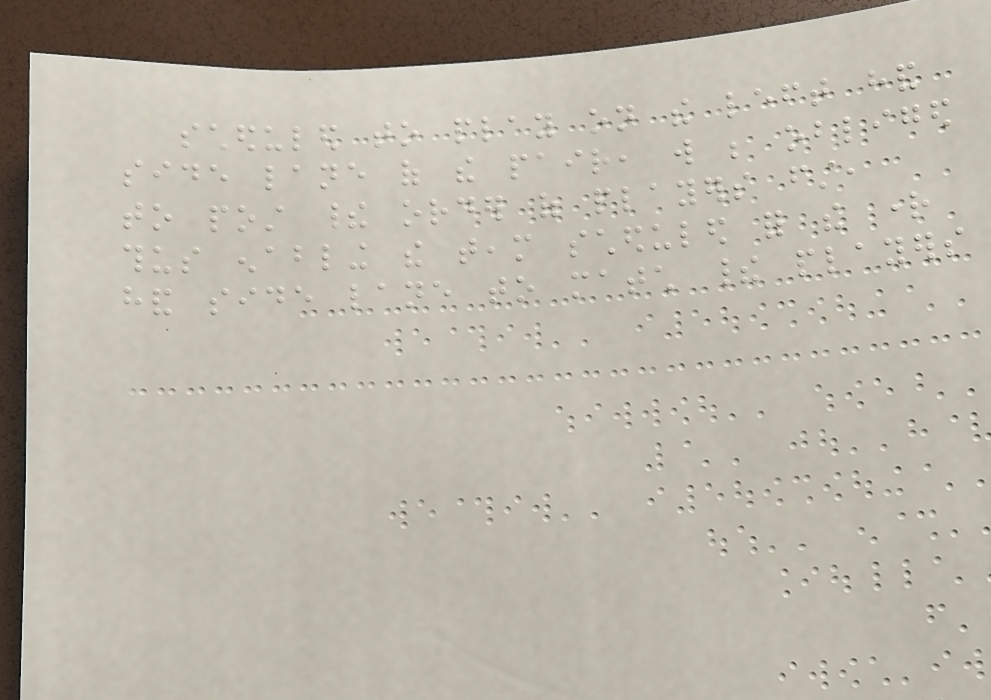scheduled to play on the left hand
side lane of the pair, will be obliged
to post their order of players first,
thus enabling the team scheduled for the right
hand side lane to match their players
